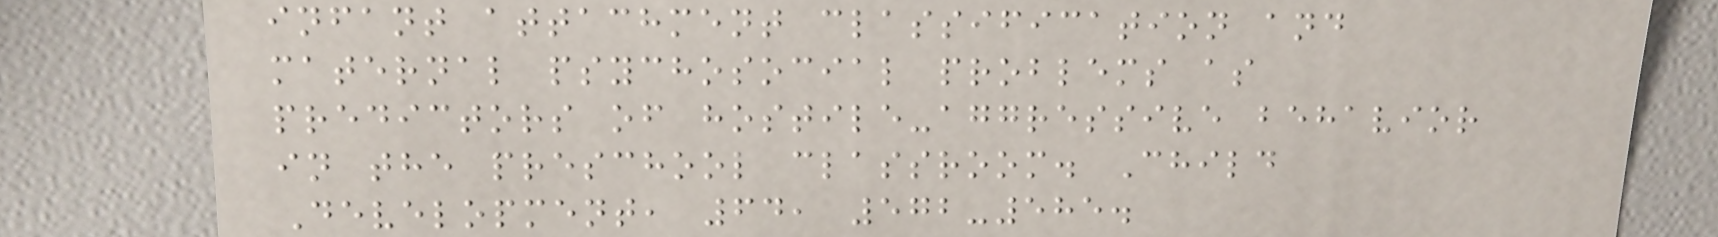infant attachment classification and
maternal psychosocial problems as
predictors of hostile-aggressive behavior
in the preschool classroom. Child
Development, 64, 572-585.
